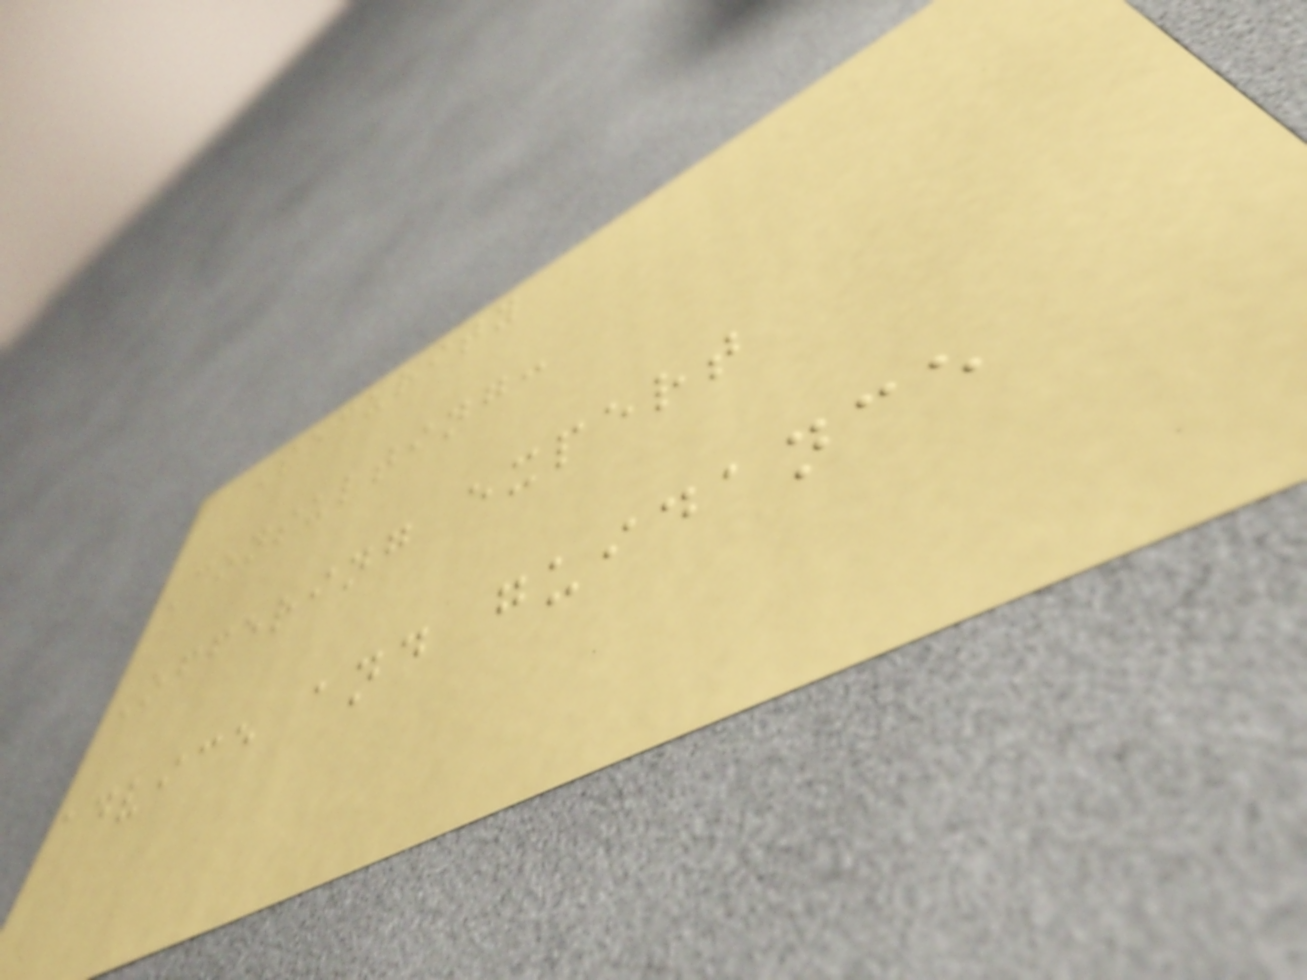Security
Consulting:
Offering expert
advice and guidance
